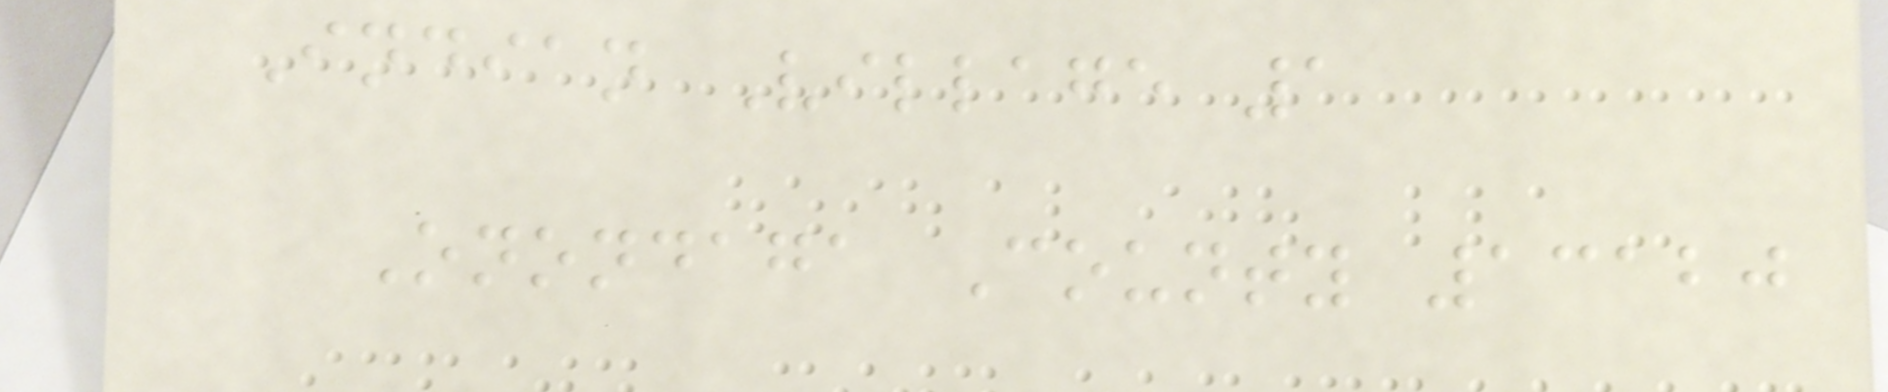Indian Village 1
Onondaga County 13120
